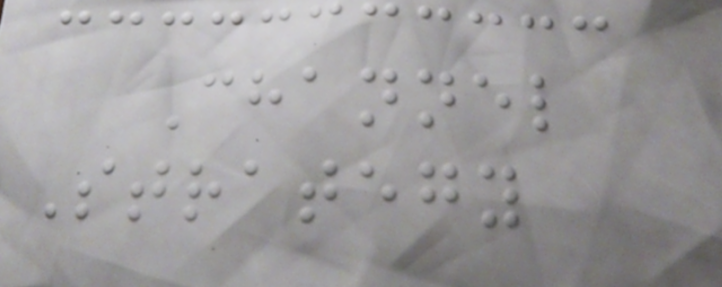Channel
Strategy
